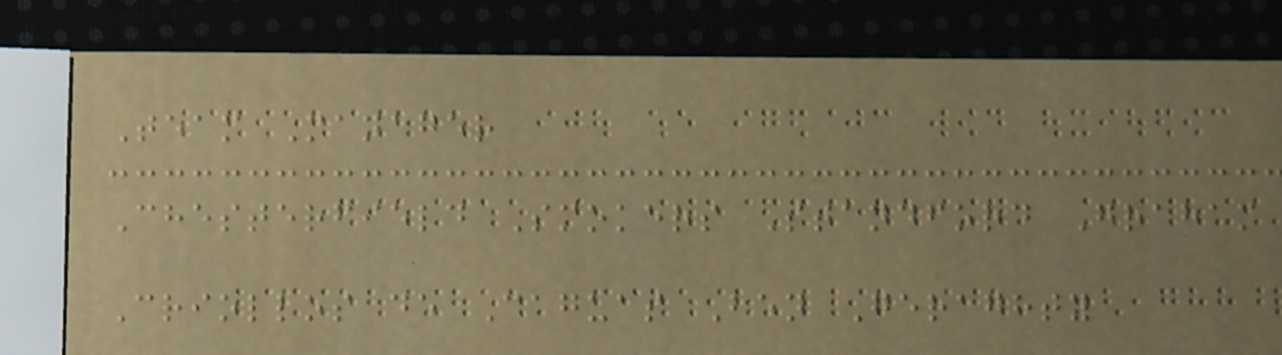Team Manager
Chesterfield Smokers Standford Graham
Criollos de Caguas Ben Geraghty
